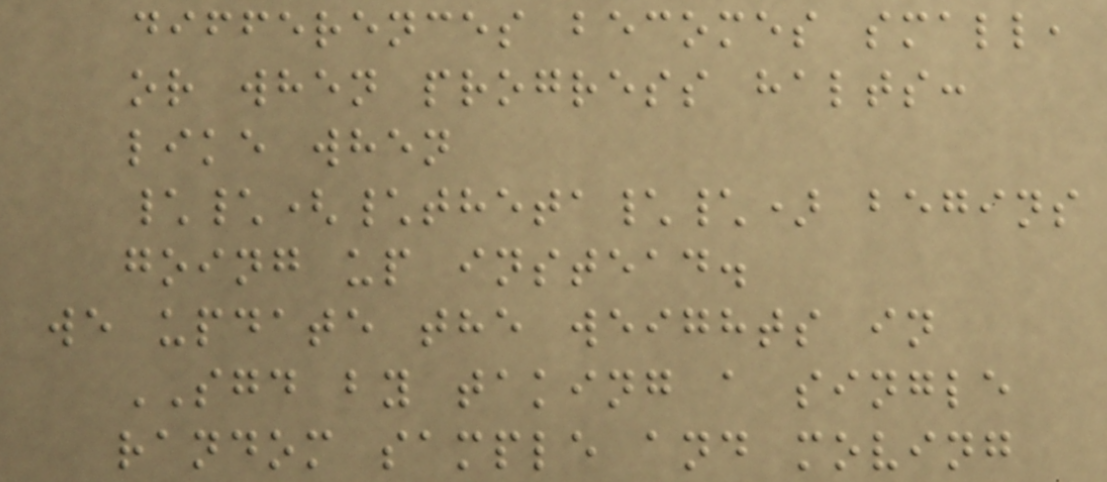differences becomes small,
or when progress halts:
like when
\\(\theta\\) begins
going up instead.
we update the weights in
SGD by taking a single
random sample and moving
